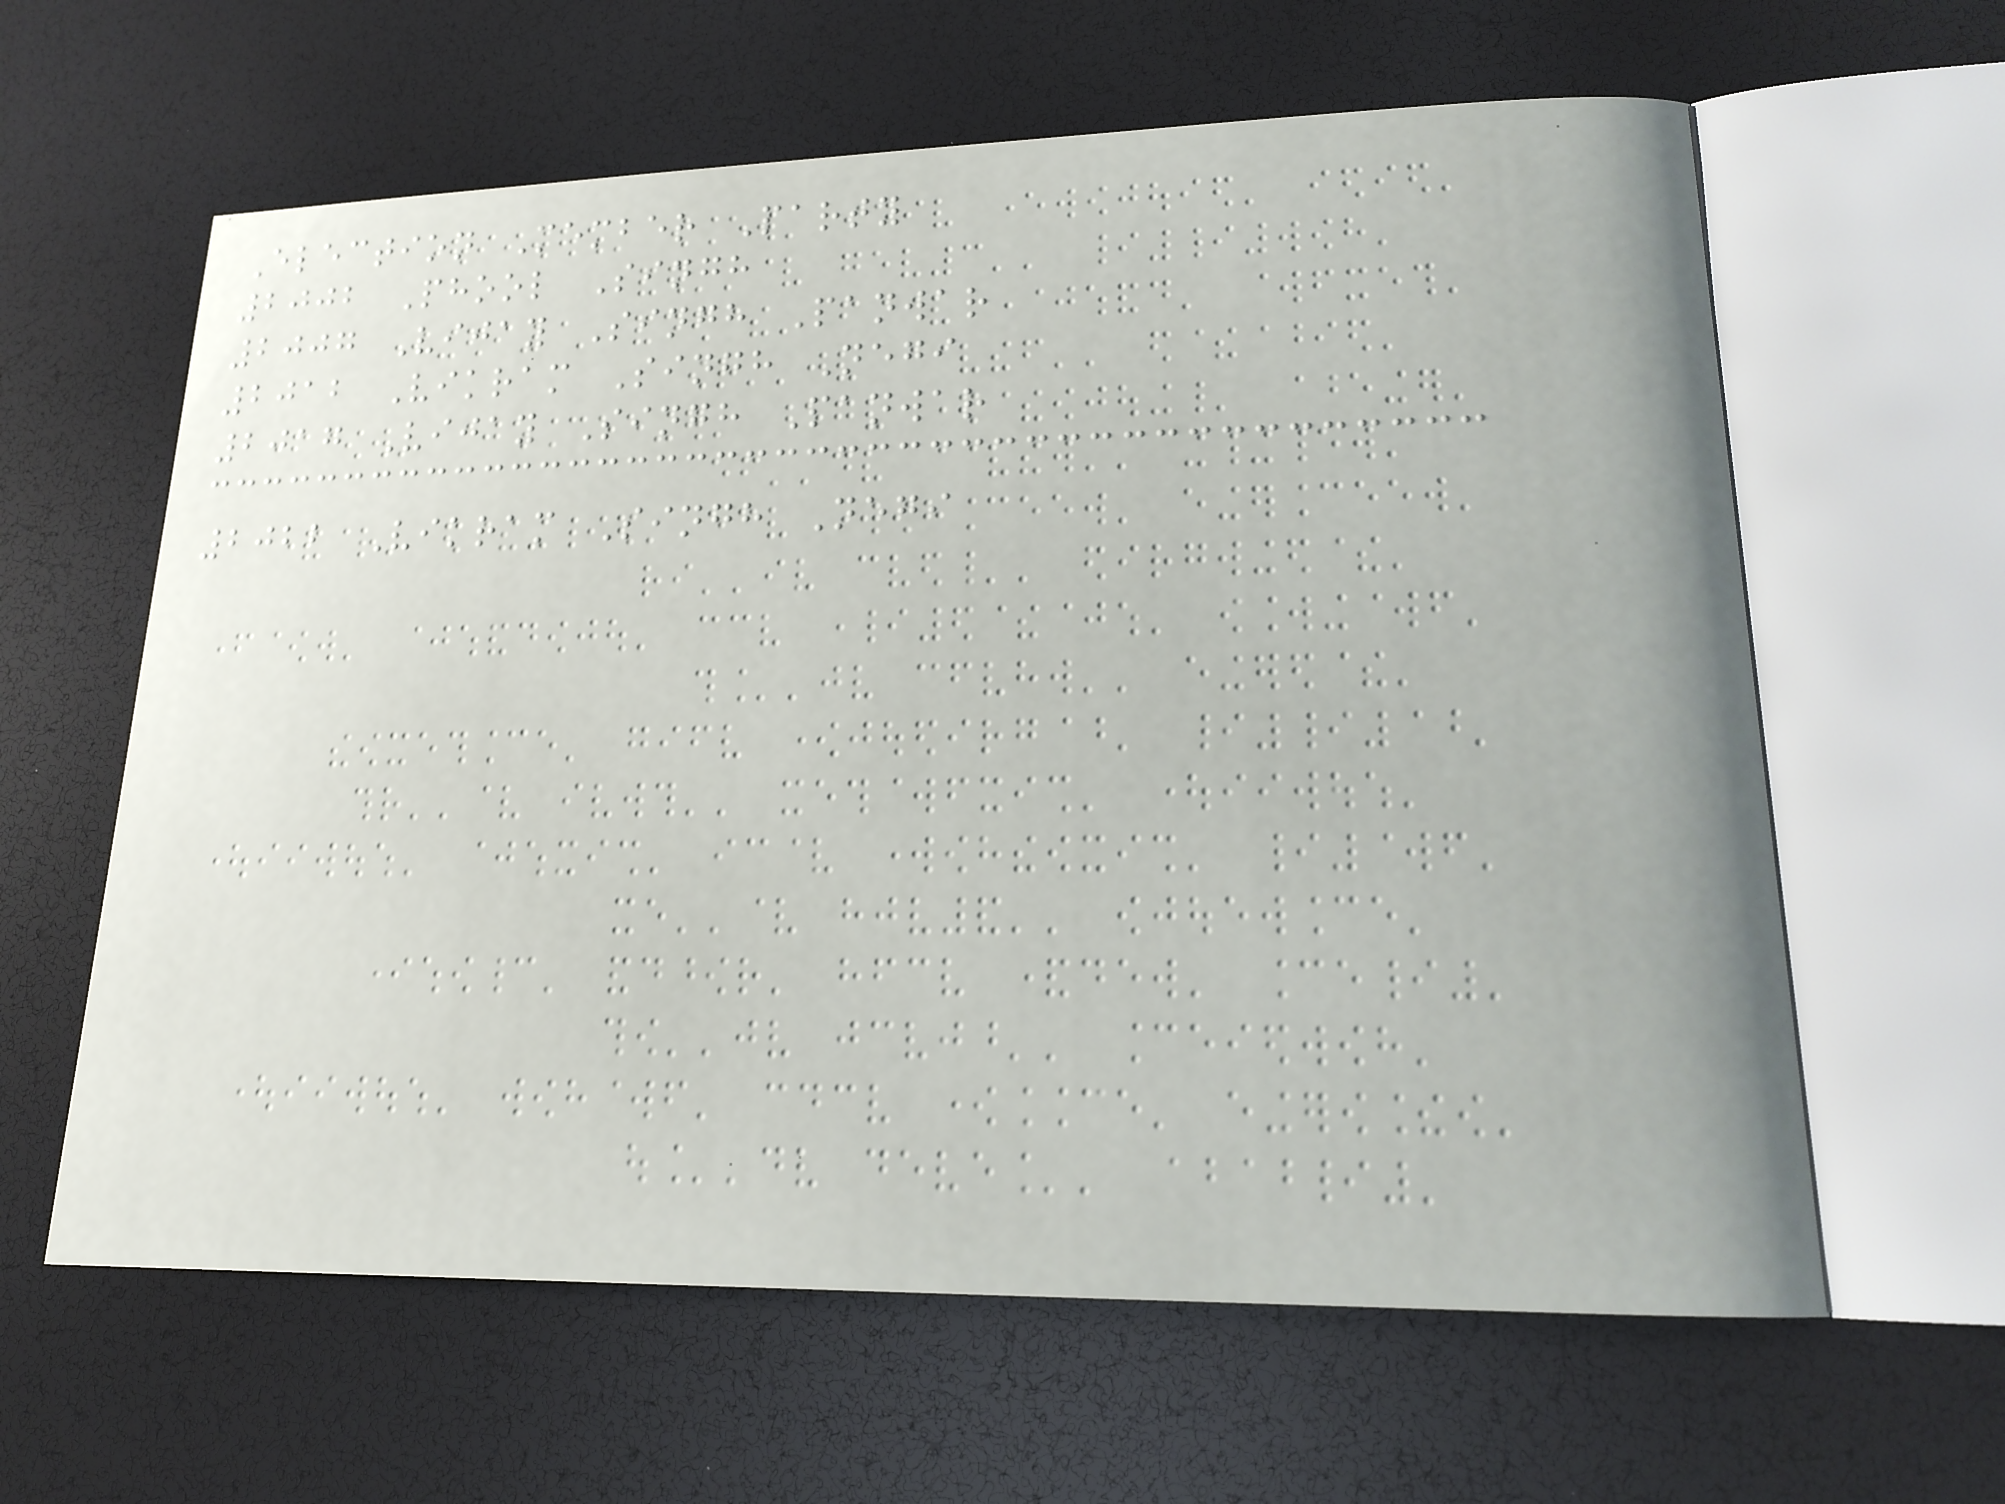Election Member Party
2002 Phool Singh
2007 Vijay Singh Panwar
2012 Vikram Singh Negi
2017 Vijay Singh Panwar
2022 Vikram Singh Negi
